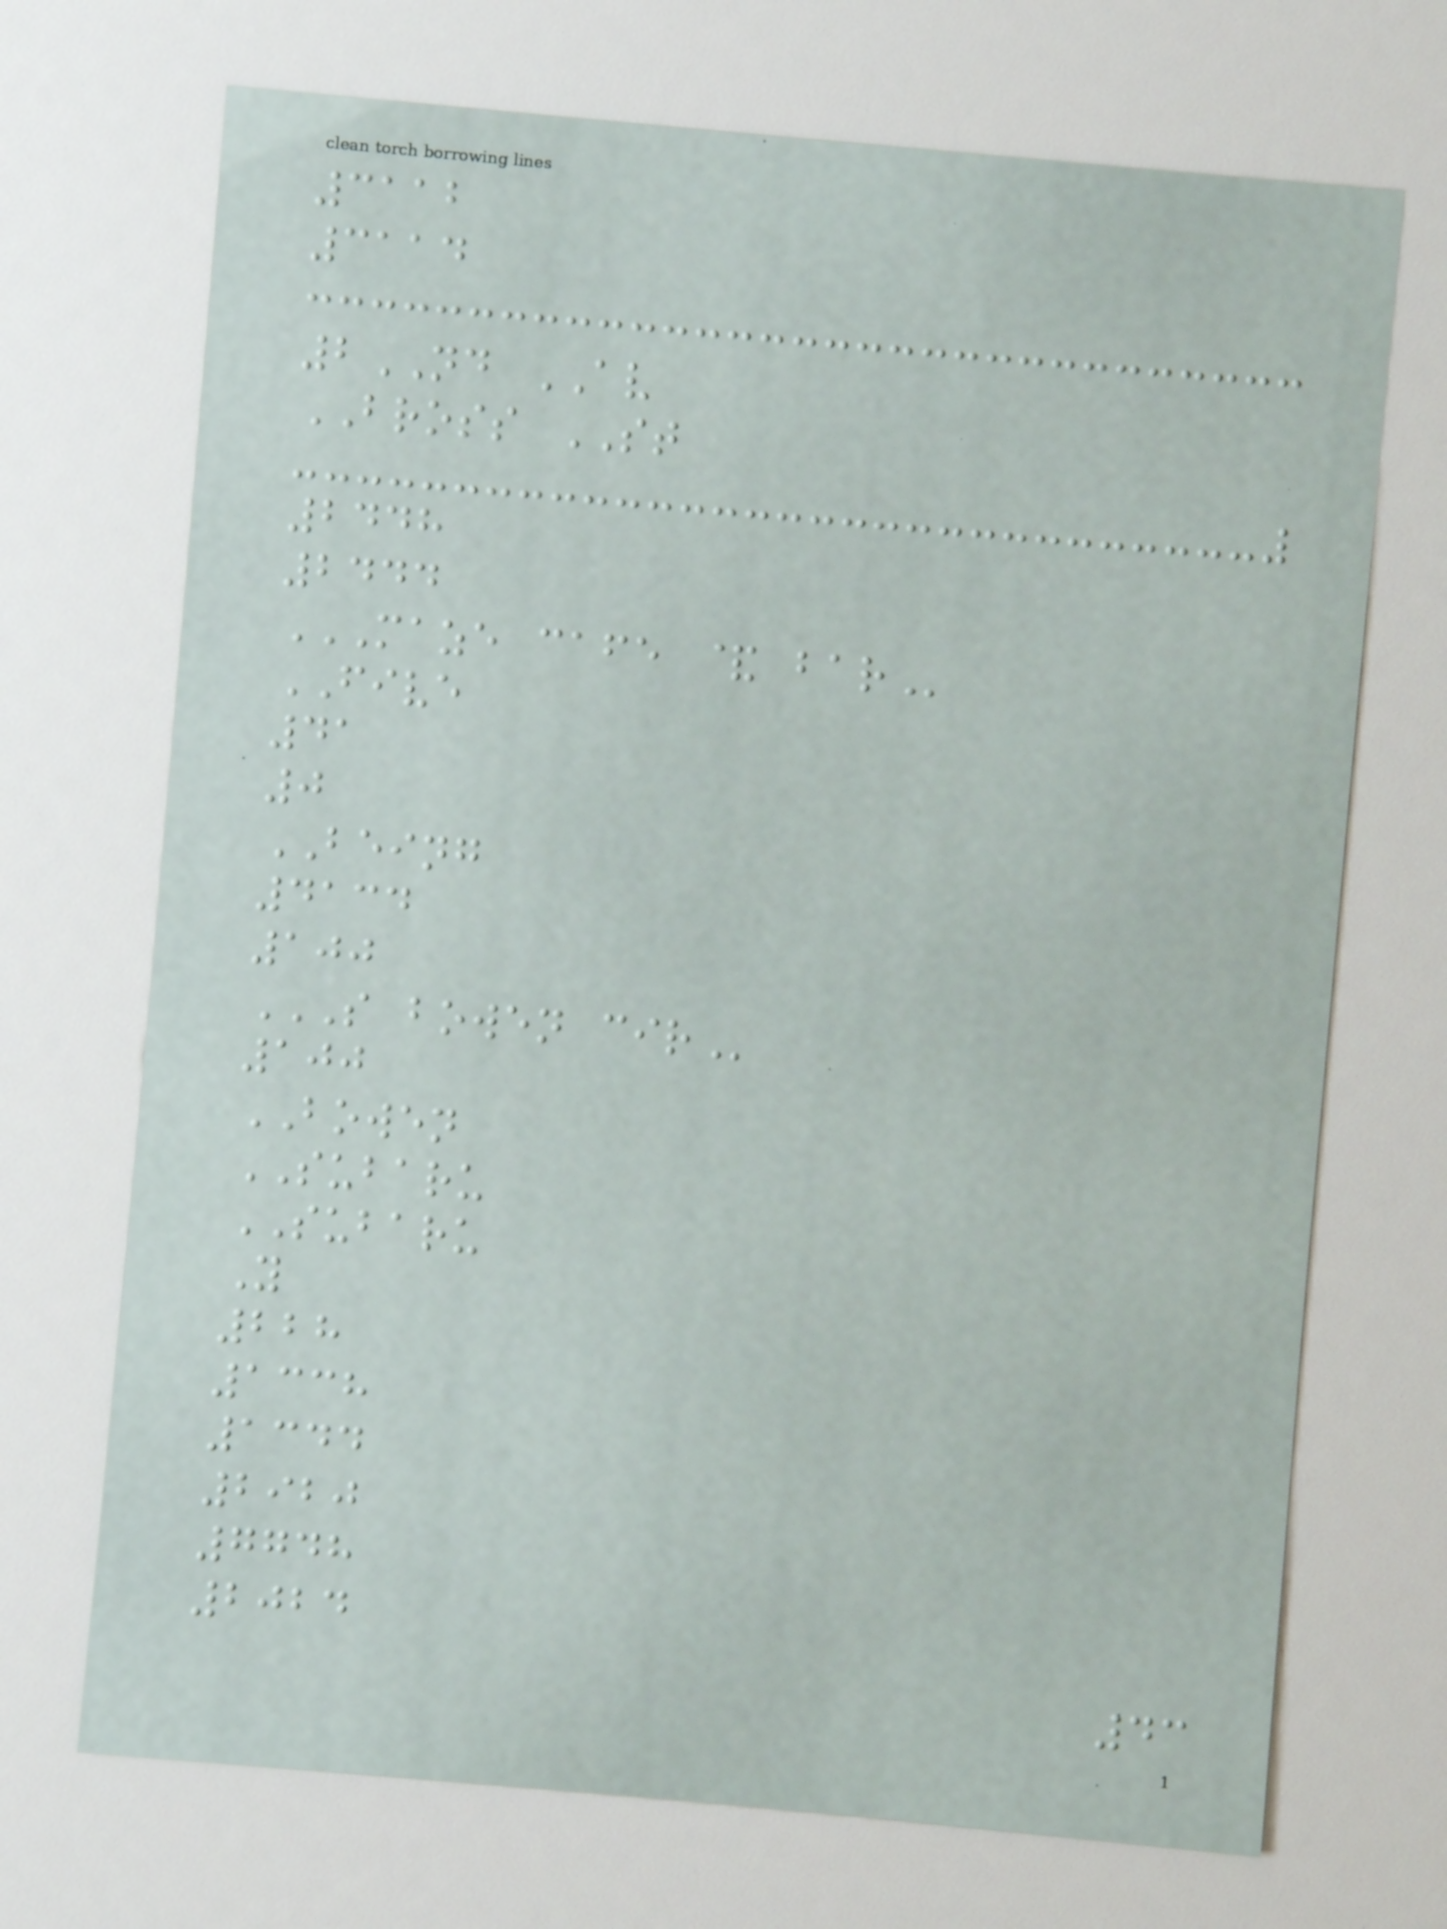3112
3114
2ND AV
BROSS ST
2448
2444
MAZE CAFE & BAR
FIVE
41
0
BEING
4134
100
S BOWEN CIR
100
BOWEN
SUBARU
SUBARU
Y
228
1338
1344
2920
7748
2024
43
